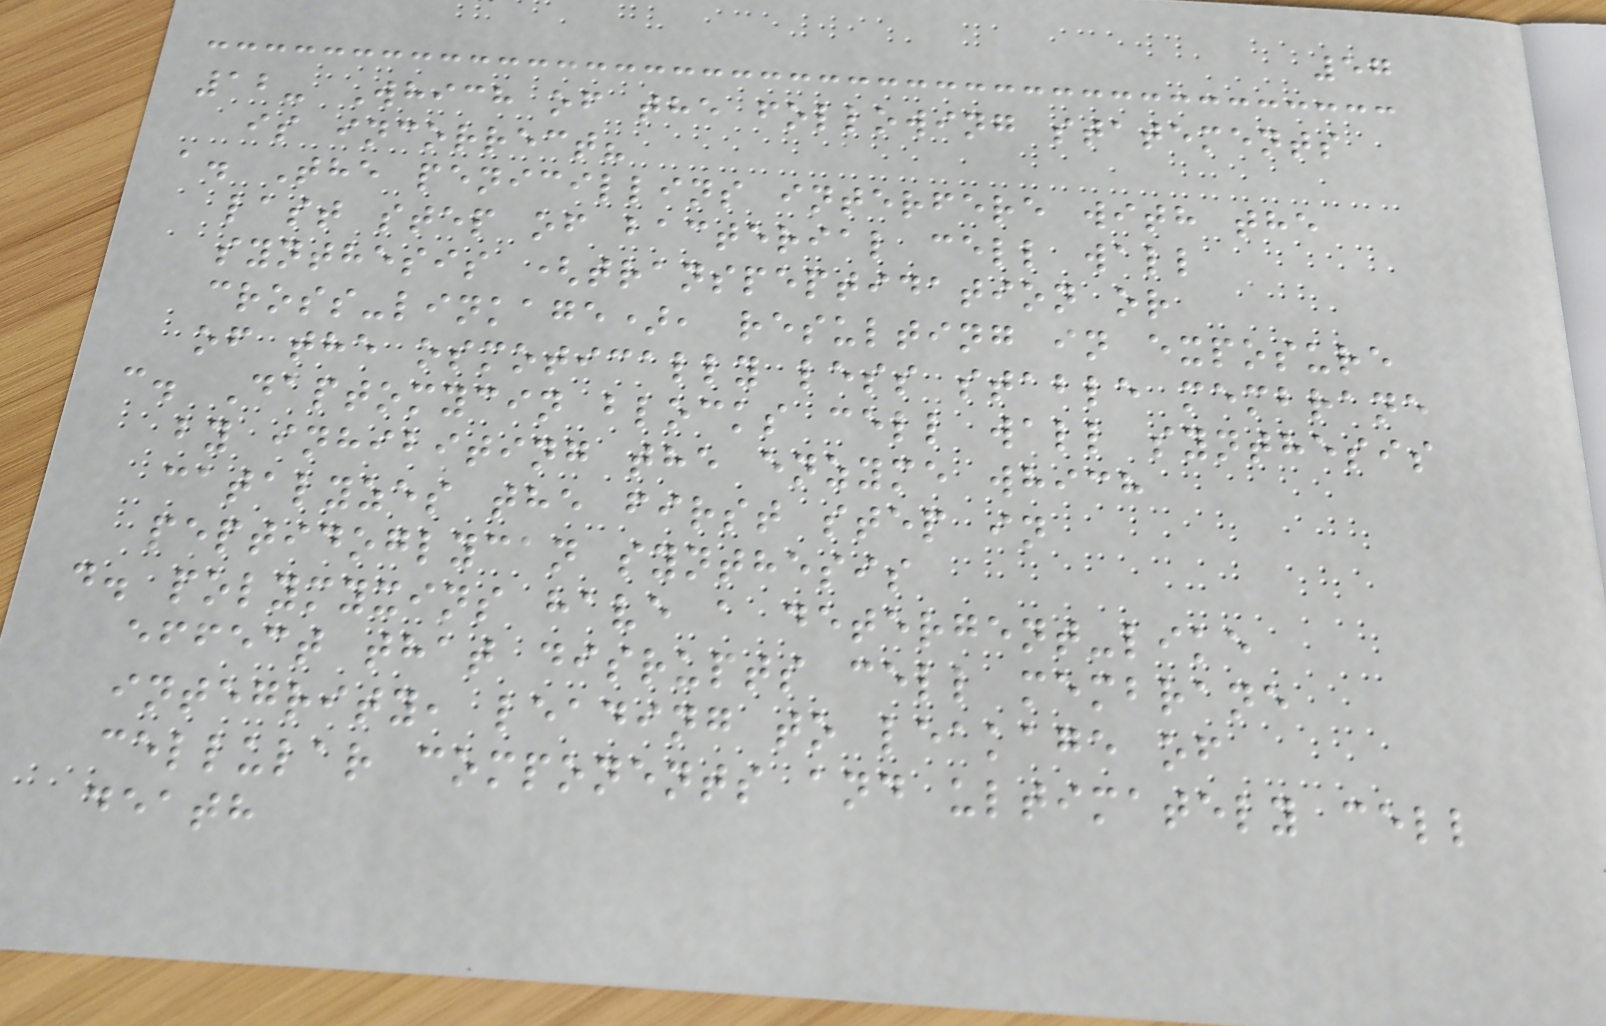57
12- Which of the following statements
is incorrect?
a. The penicillins interfere with the
last step of bacterial cell wall
synthesis (transpeptidation or
cross-linkage), resulting in exposure
of the osmotically less stable membrane
c. Daptomycin blocks cell wall synthesis
by inhibiting the enzyme which
catalyzes the first step in
peptidoglycan synthesis
d. polymyxins have a detergent-like
effect that disrupts cell membrane
integrity, leading to leakage of
cellular components and ultimately cell
death
